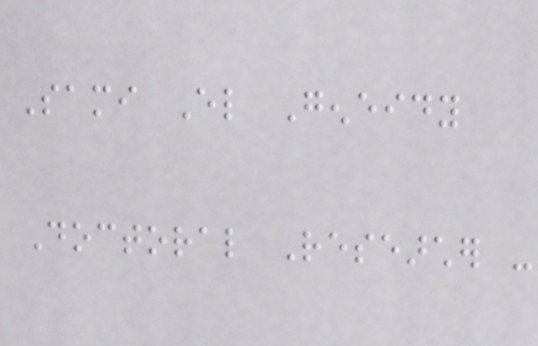Sami El Geneidy
Doctoral Researcher -
